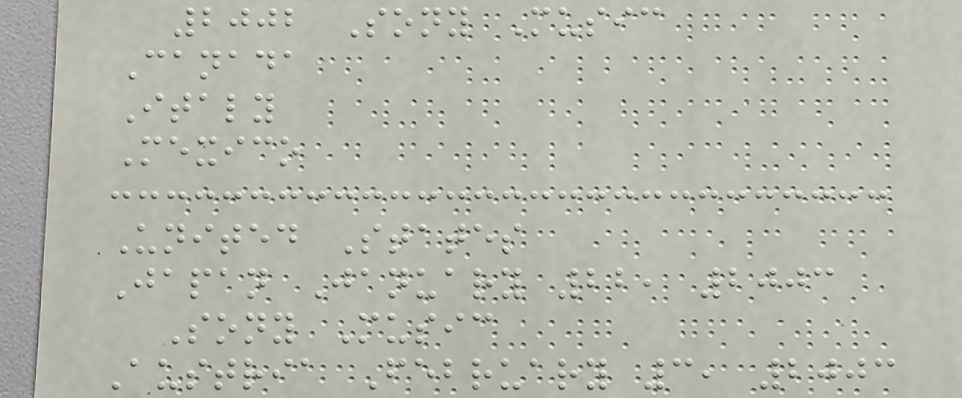2002 Sony Music
Canada
Italy
Mexico
United States
Japan January 22, 2003
Sony Music
Austria February 3, 2003
